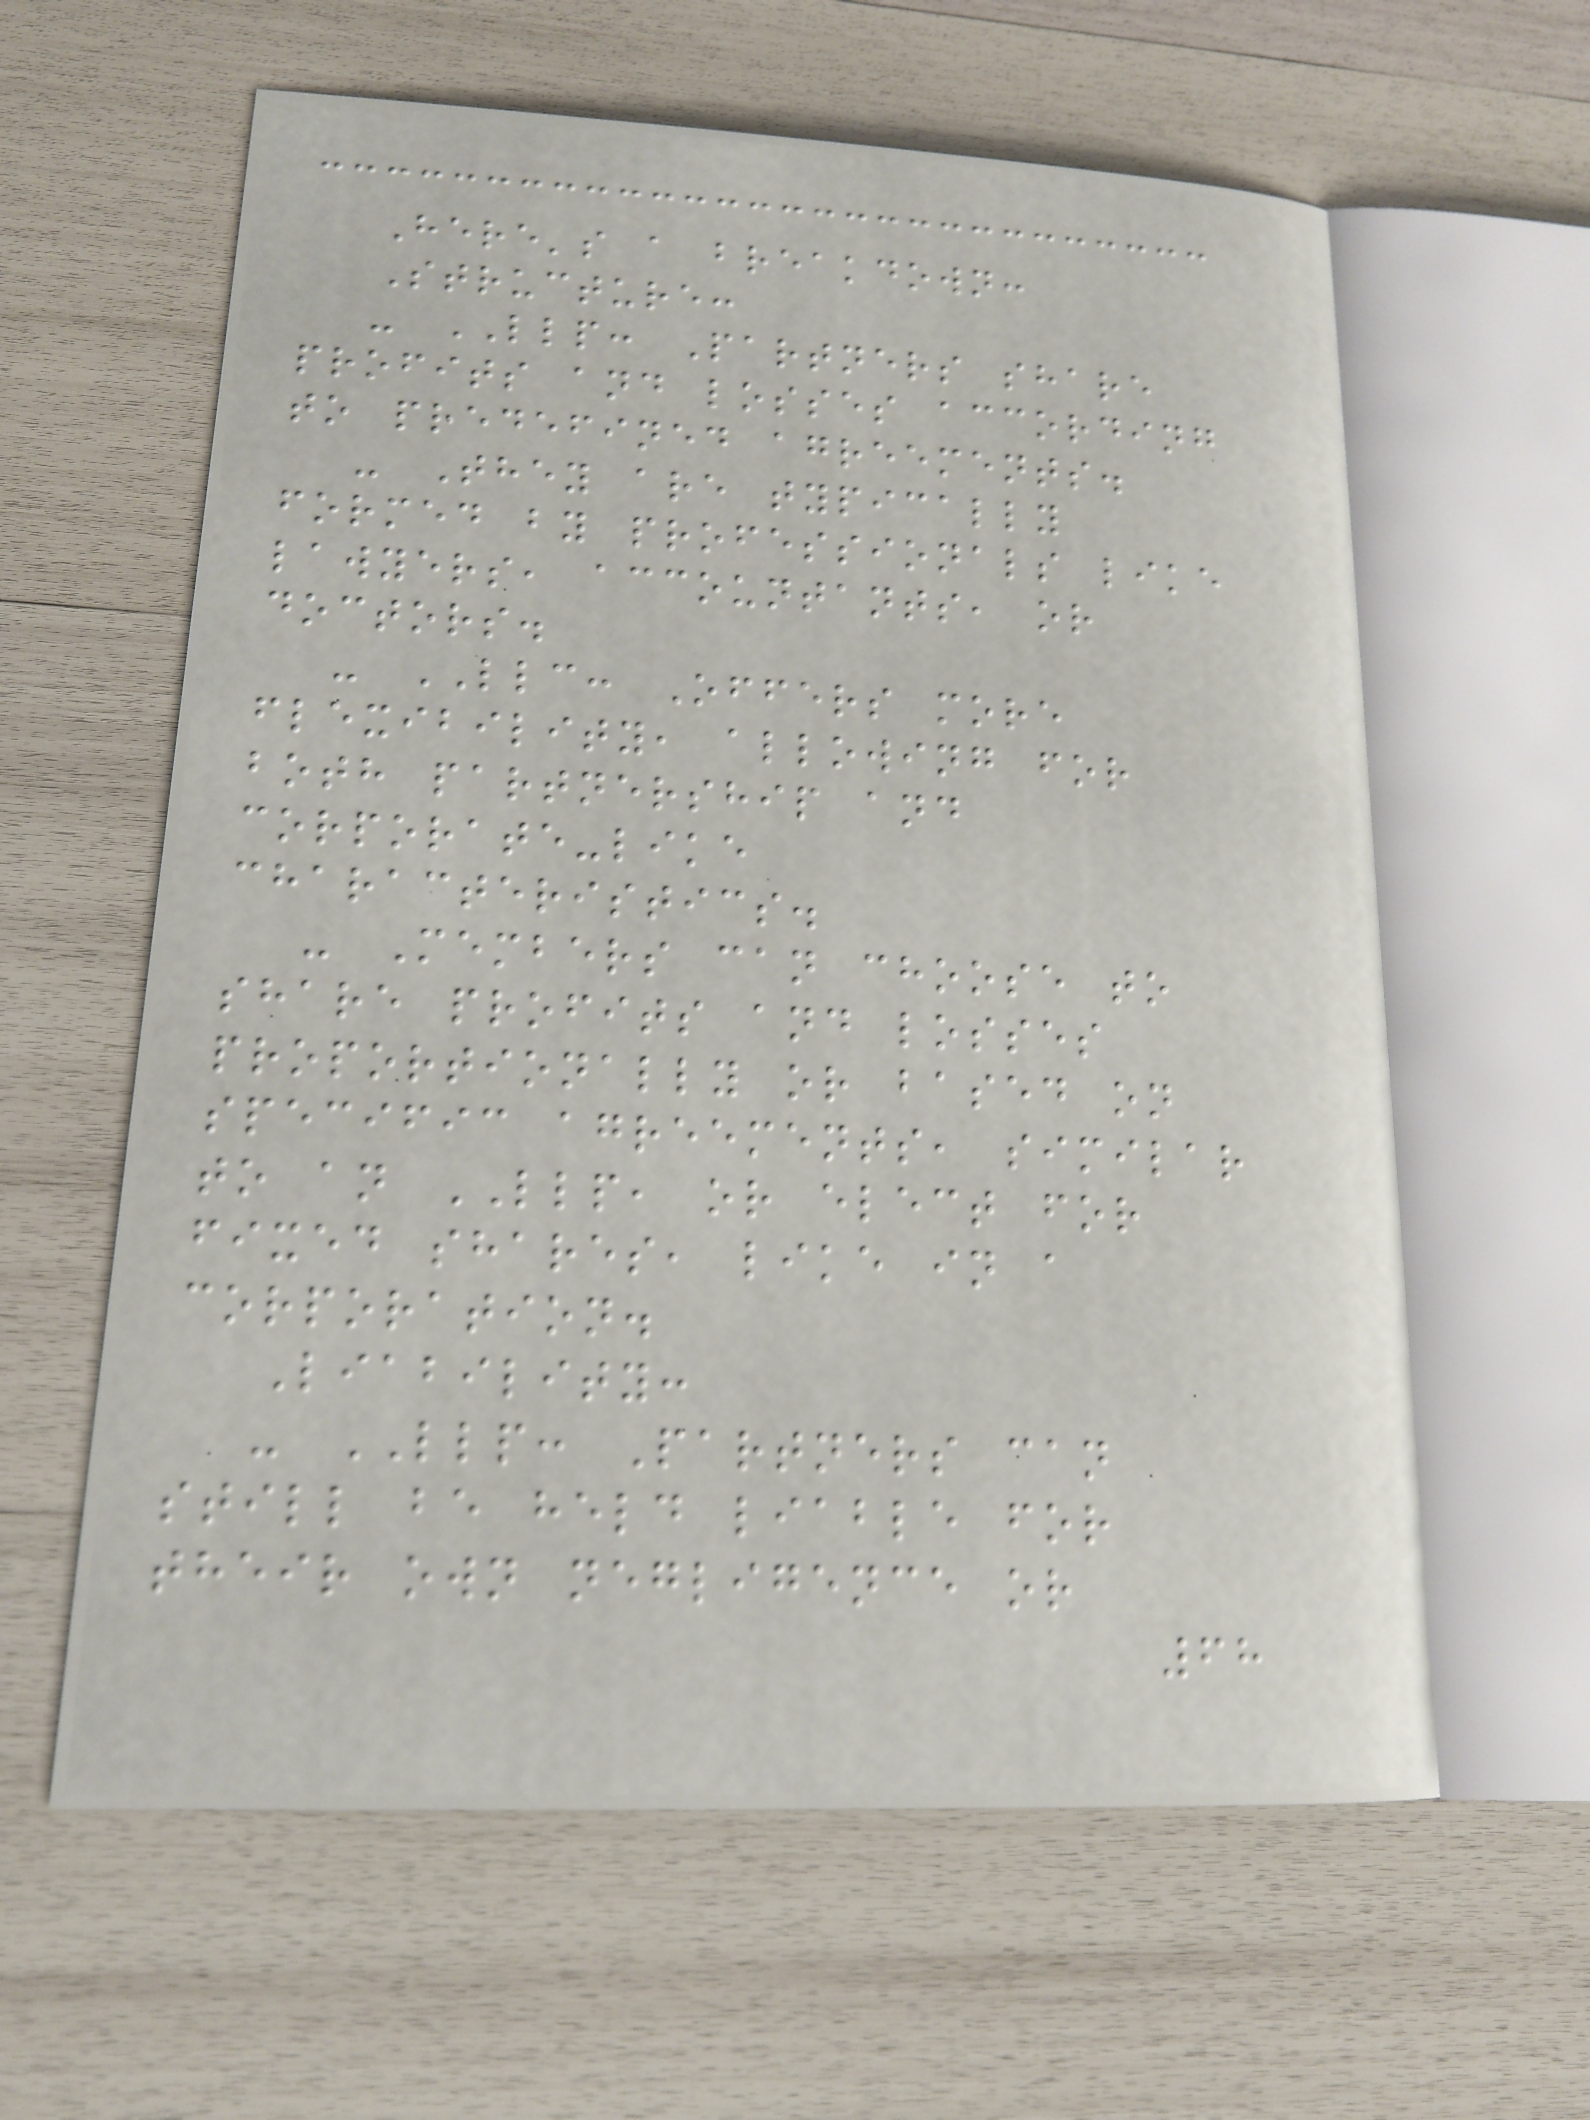Here's a breakdown:
Structure:
- LLP: Partners share
profits and losses according
to predefined agreements.
- They are typically
formed by professionals like
lawyers, accountants, or
doctors.
- LLC: Offers more
flexibility, allowing for
both partnership and
corporate-like
characteristics.
- Members can choose to
share profits and losses
proportionally or based on
specific agreements, similar
to an LLP, or elect for
fixed shares, like in a
corporation.
Liability:
- LLP: Partners can
still be held liable for
their own negligence or
68
